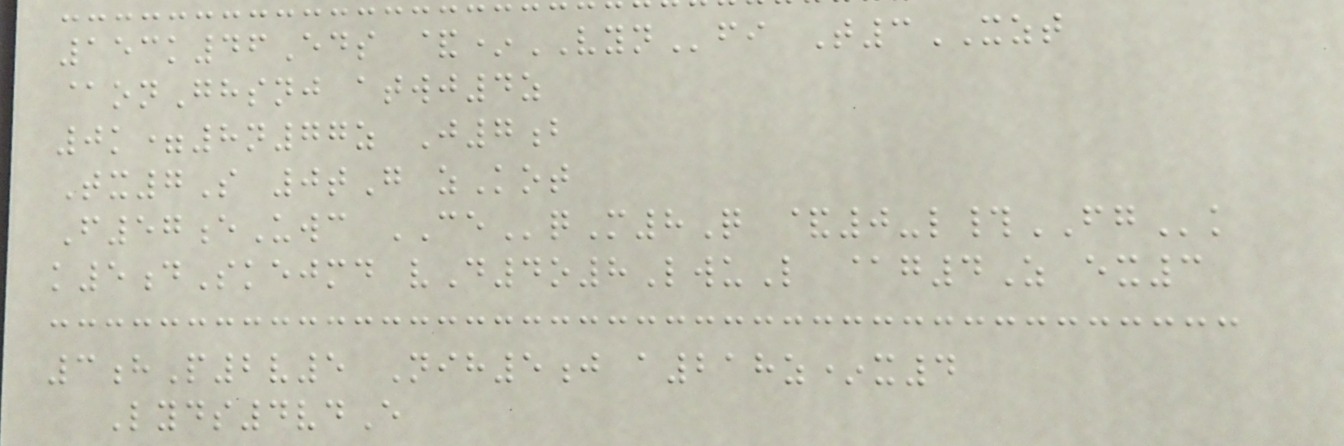153k46Eds &*VYNfi T3XZT
@onGhsnj atwj4z
0k=8n77z J7b
Tx7S 0tG zKot
F57eUwc CEqM8Q &0-l#FGk
k5dSkejmd vD4o8LwuL @g4Z ex3
3hP2v5 Nih5j a218z*x4
Lyds4vdE
